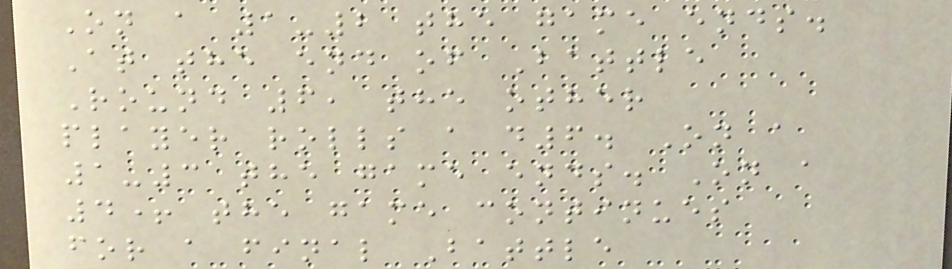On a 1-2 the game ends.
At the end of Battle
Round 6, the other
player rolls a d6. On a
1-3 the game ends. On a
4+ the game continues
for a final Battle
